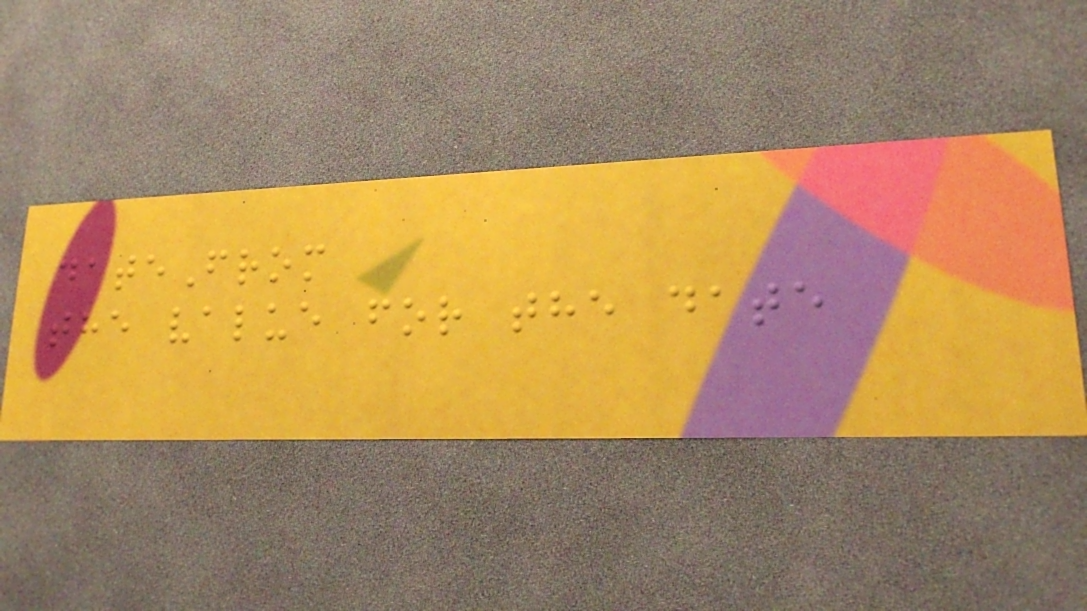dateFrom
the value for the date
